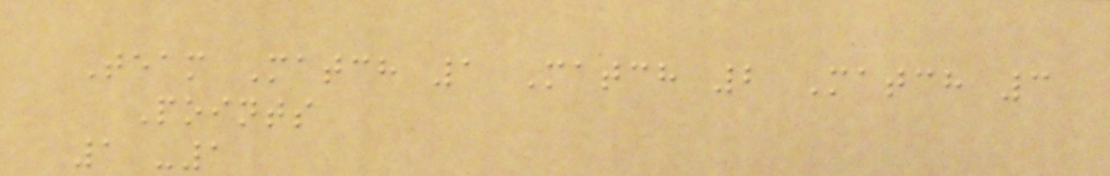Team Match 1 Match 2 Match 3
Points
1 -1
